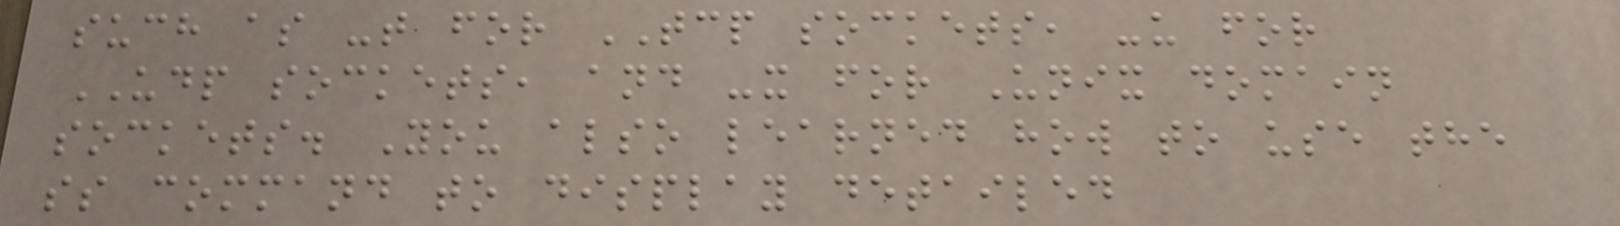such as -t for TCP sockets, -u for
UDP sockets, and -x for Unix domain
sockets. You also learned how to use the
ss command to display detailed
